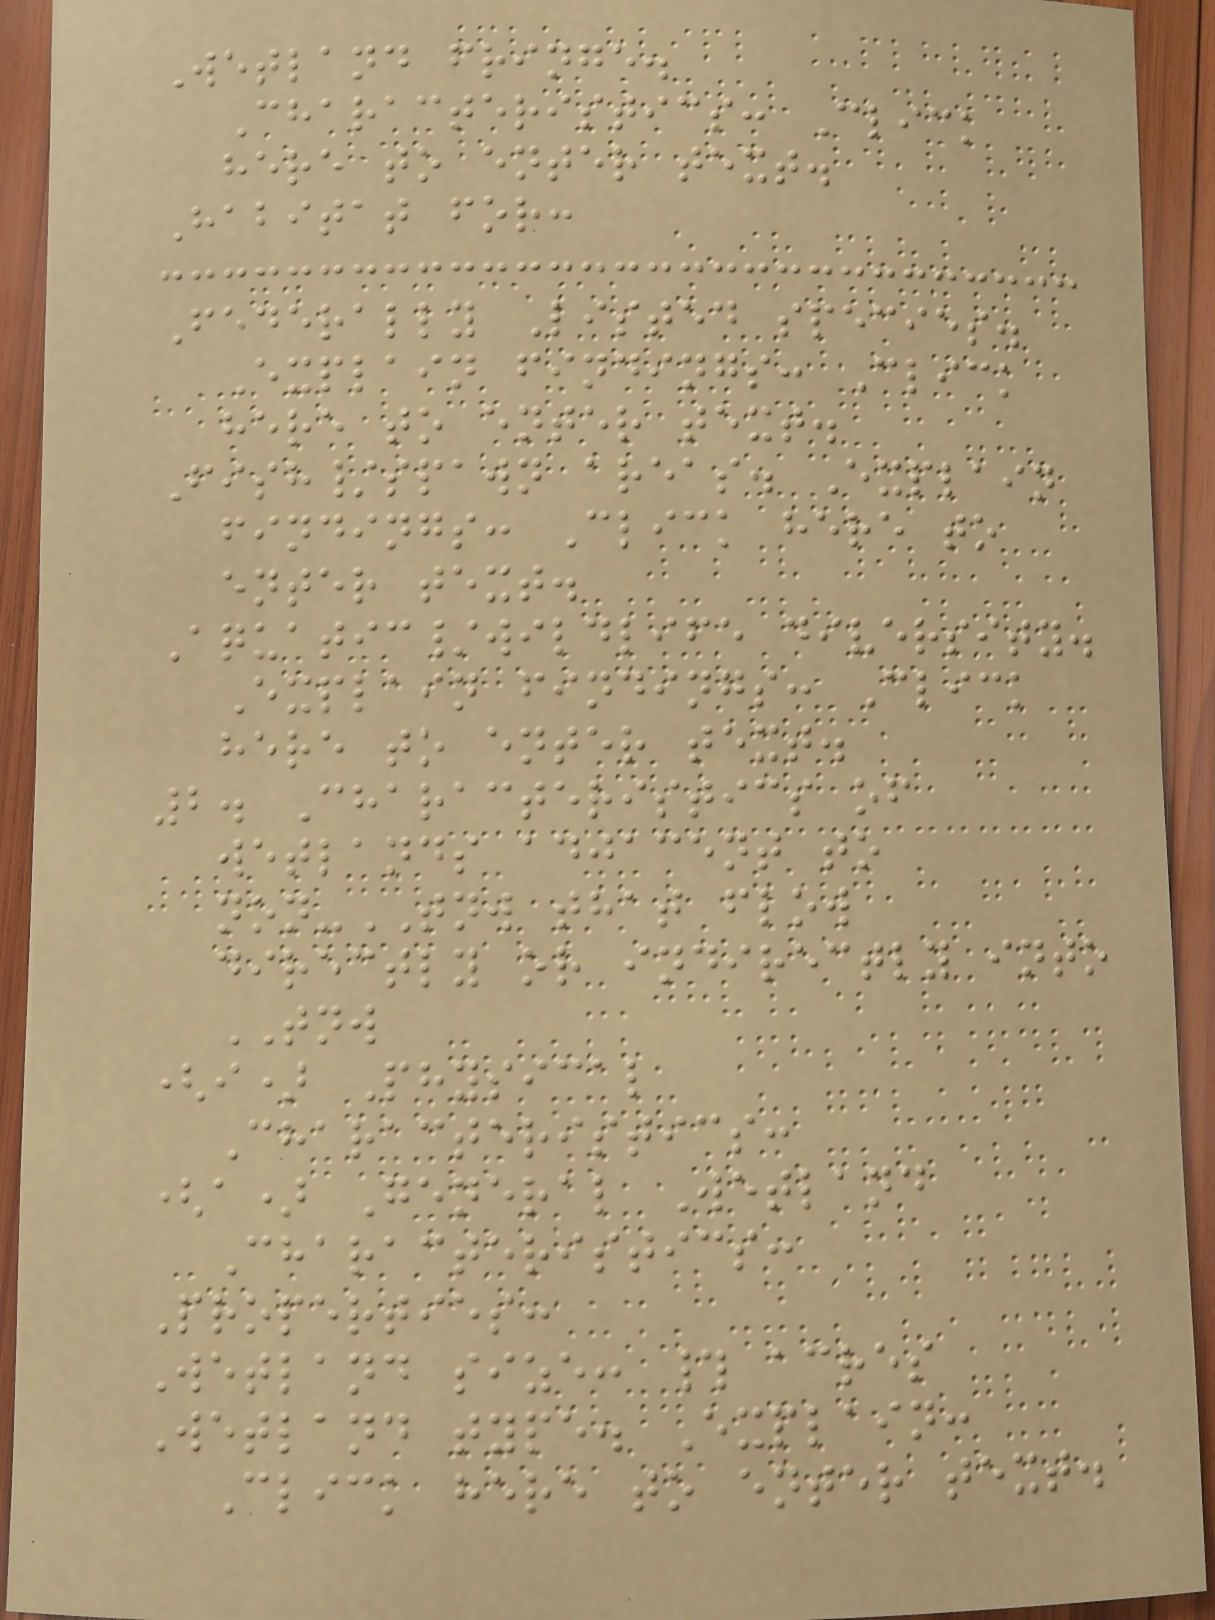Wetland fringe.
Characteristics: Click
here to enter text.
Habitat for:
Federally Listed species.
Explain findings: Click
here to enter text.
Fish/spawn areas. Explain
findings: Click here to
enter text.
Aquatic/wildlife diversity.
Explain findings: Click
here to enter text.
2. Characteristics of
wetlands adjacent to
non-TNW that flow
directly or indirectly into
TNW
(i) Physical
Characteristics:
(a) General Wetland
Characteristics:
Properties:
Wetland size: # acres
Wetland type. Explain:
Click here to enter text.
